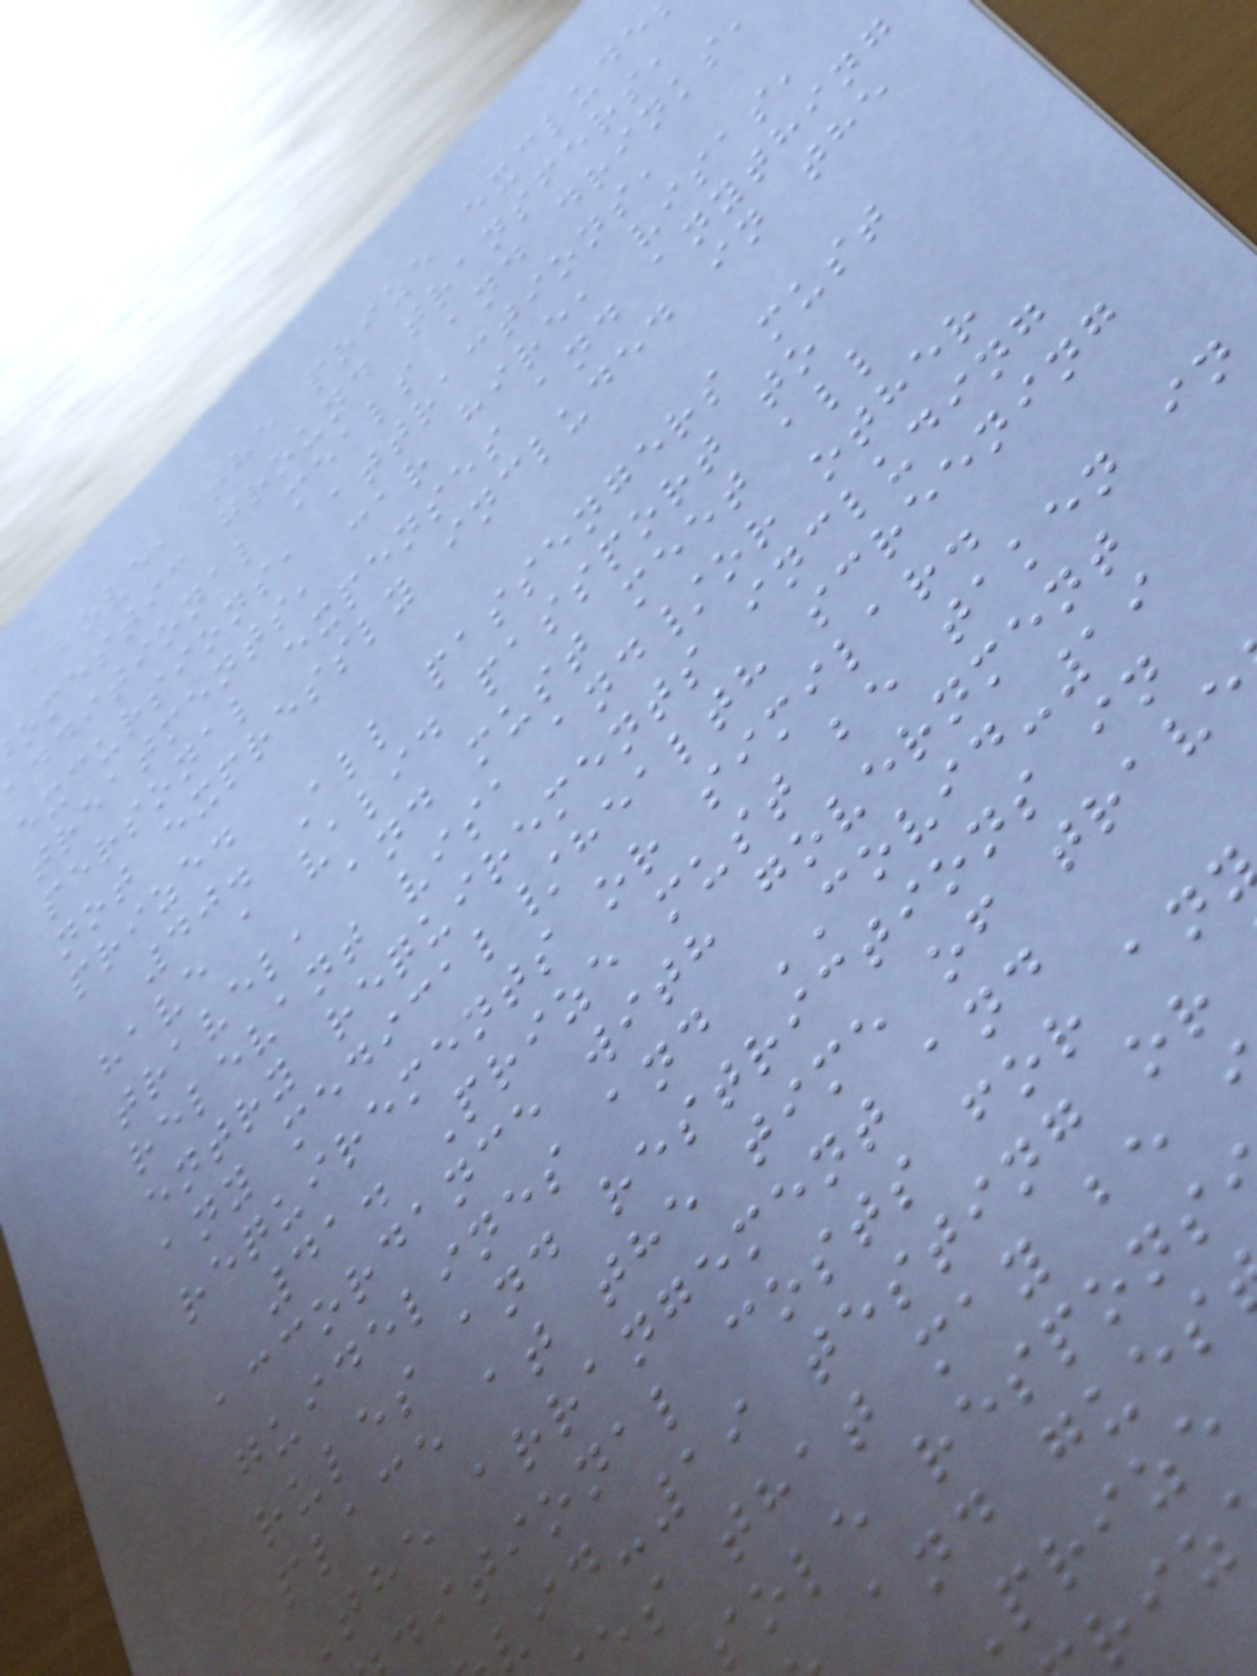above, the prize exclude
omestic ground transfers,
additional meals and drinks,
excursions, attractions,
treatments, car hire, visas,
personal expenses and anything
not expressly included in the
prize.
40. All passengers must
have a valid passport to
travel, and must meet all
relevant visa and/or other
entry requirements including
any medical/health screening
requirements or similar.
41. Prize must be taken in
accordance with government
guidelines and COVID-19
rules and restrictions in
place at the time of trave
The arrangement and
ditional costs for an
vid-19 testing or
es that may be
sole respons
and gues
